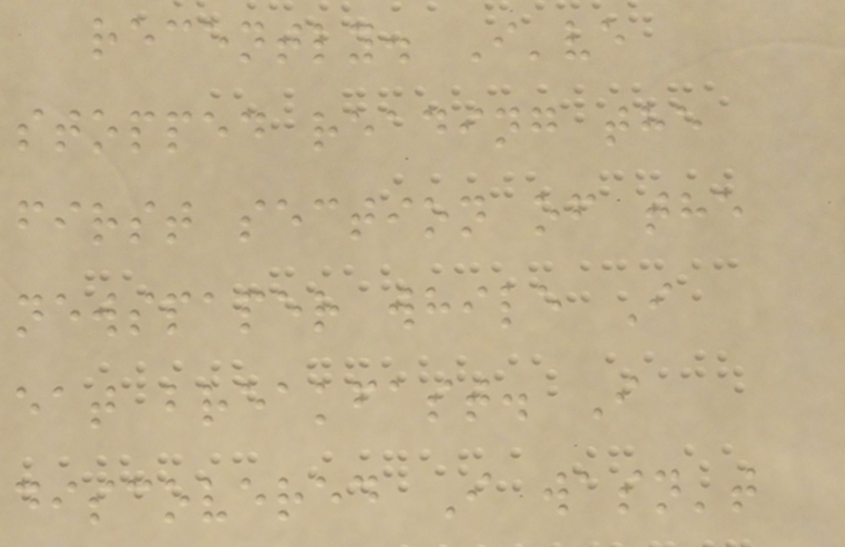recently. I've
stopped reading the
first section of the
newspaper while I
eat breakfast. I
discovered I wasn't
